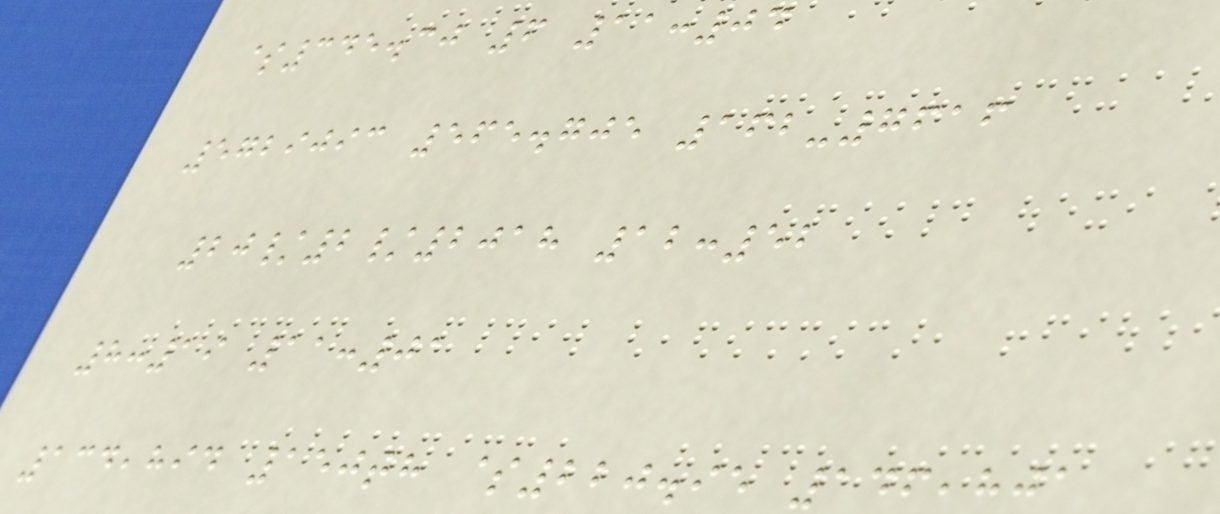$345.30 6 11:04
5729093 565.705 162-7616
20/2/2018 12:52
8:19 11:01
134,894 150th $220.95 146,801
